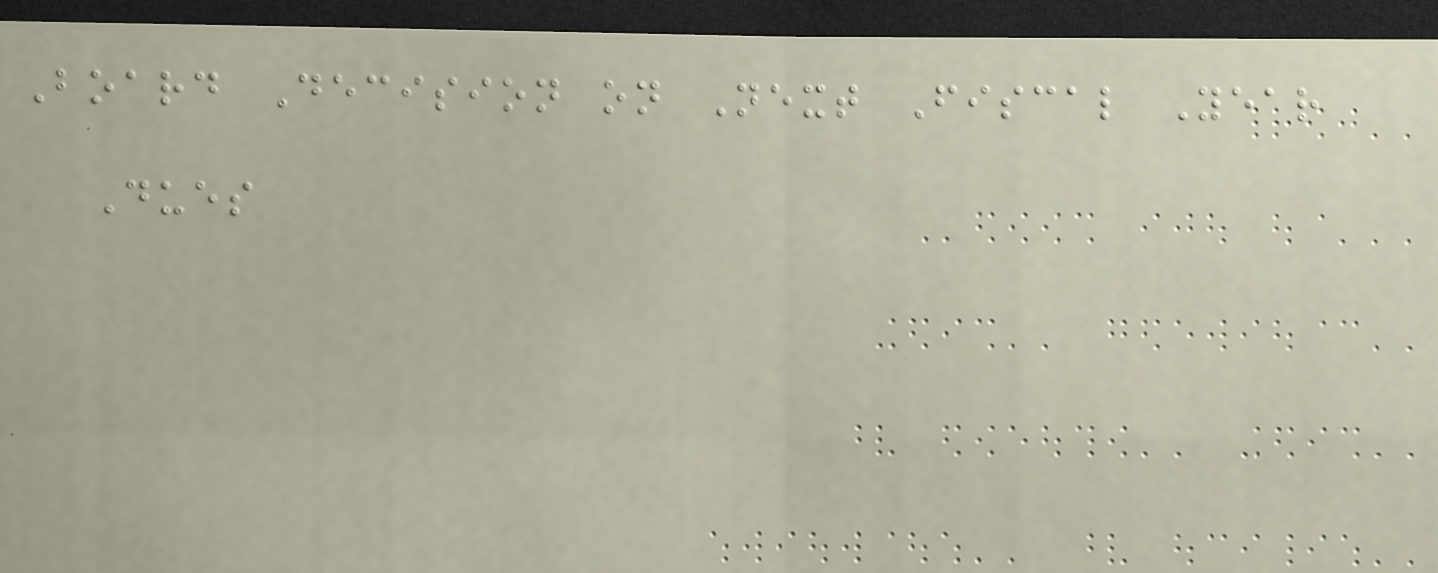Board Decision on Next Fiscal Year
Dues
